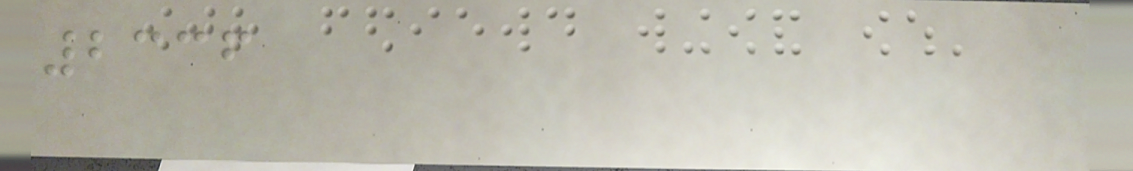2336
